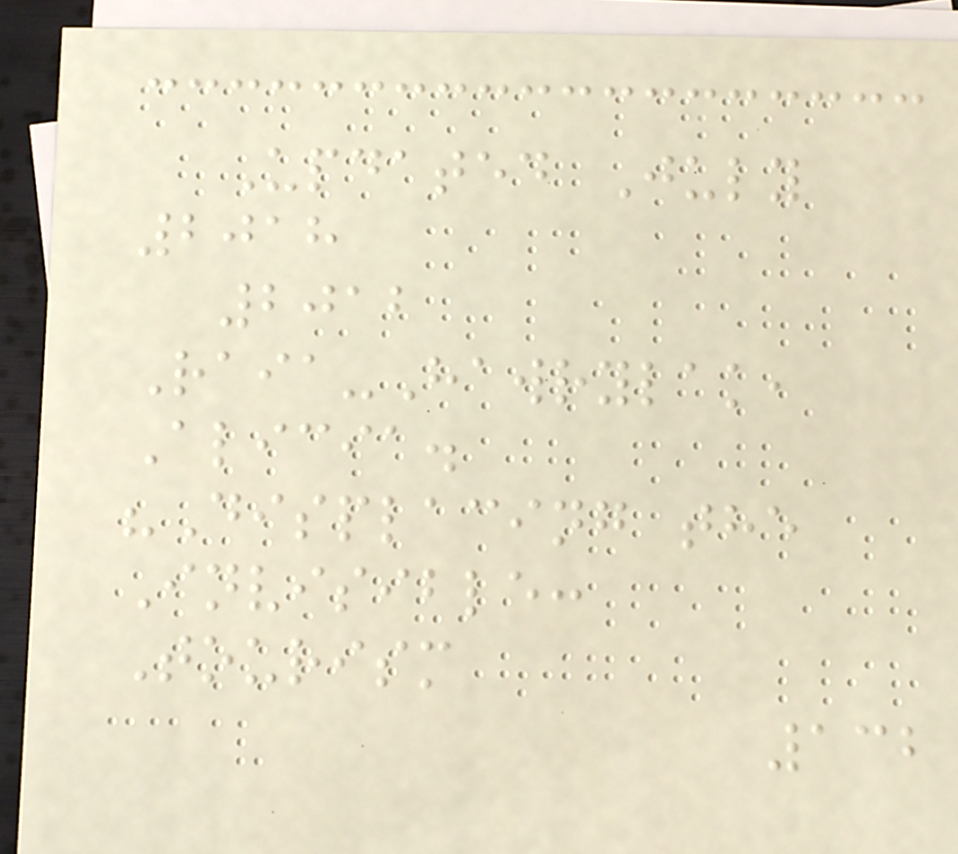Updated July
2018
2012
Raia-Hawrylak,
Alicia.
"Displacing the
Invisible:
Tourism
132
